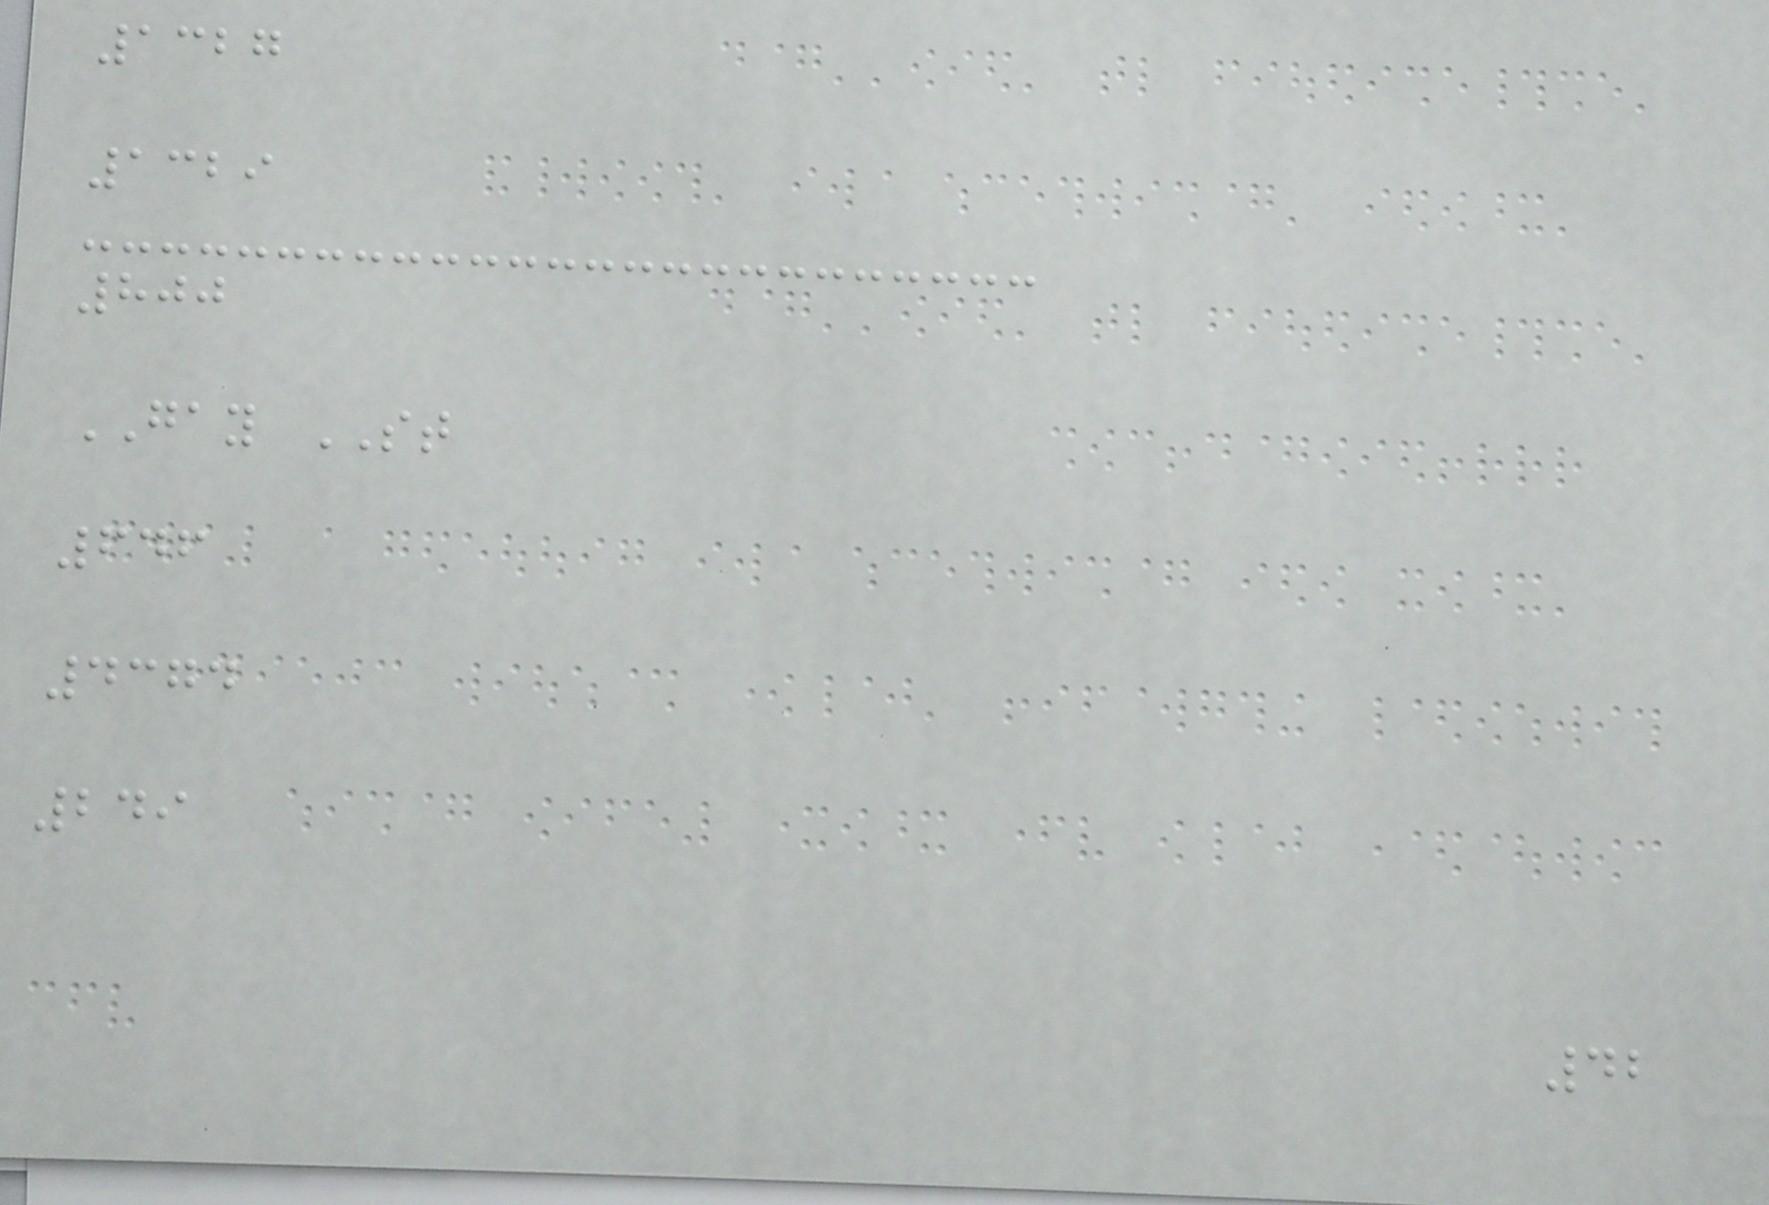1327
1329
800
GAY ST
646
4374
249
42
